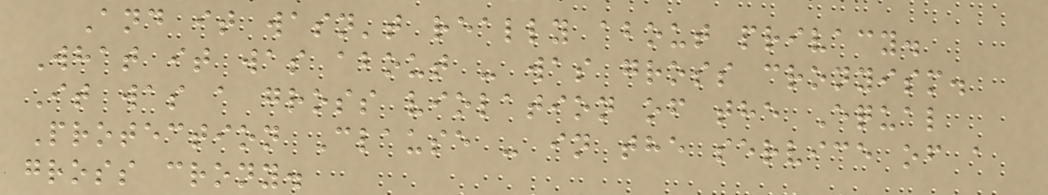And it wasn't really about privacy.
What it was about - was gross cronyism.
It was a gross violation of the Equal
Protection Clause - in the service of a
gross crony.
